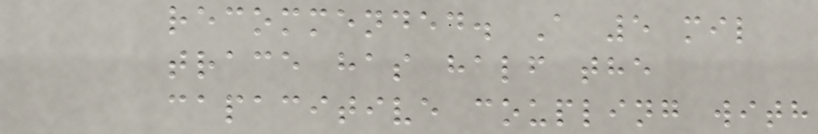recommended. A 5 mil
trace has half the
capacitive coupling with
